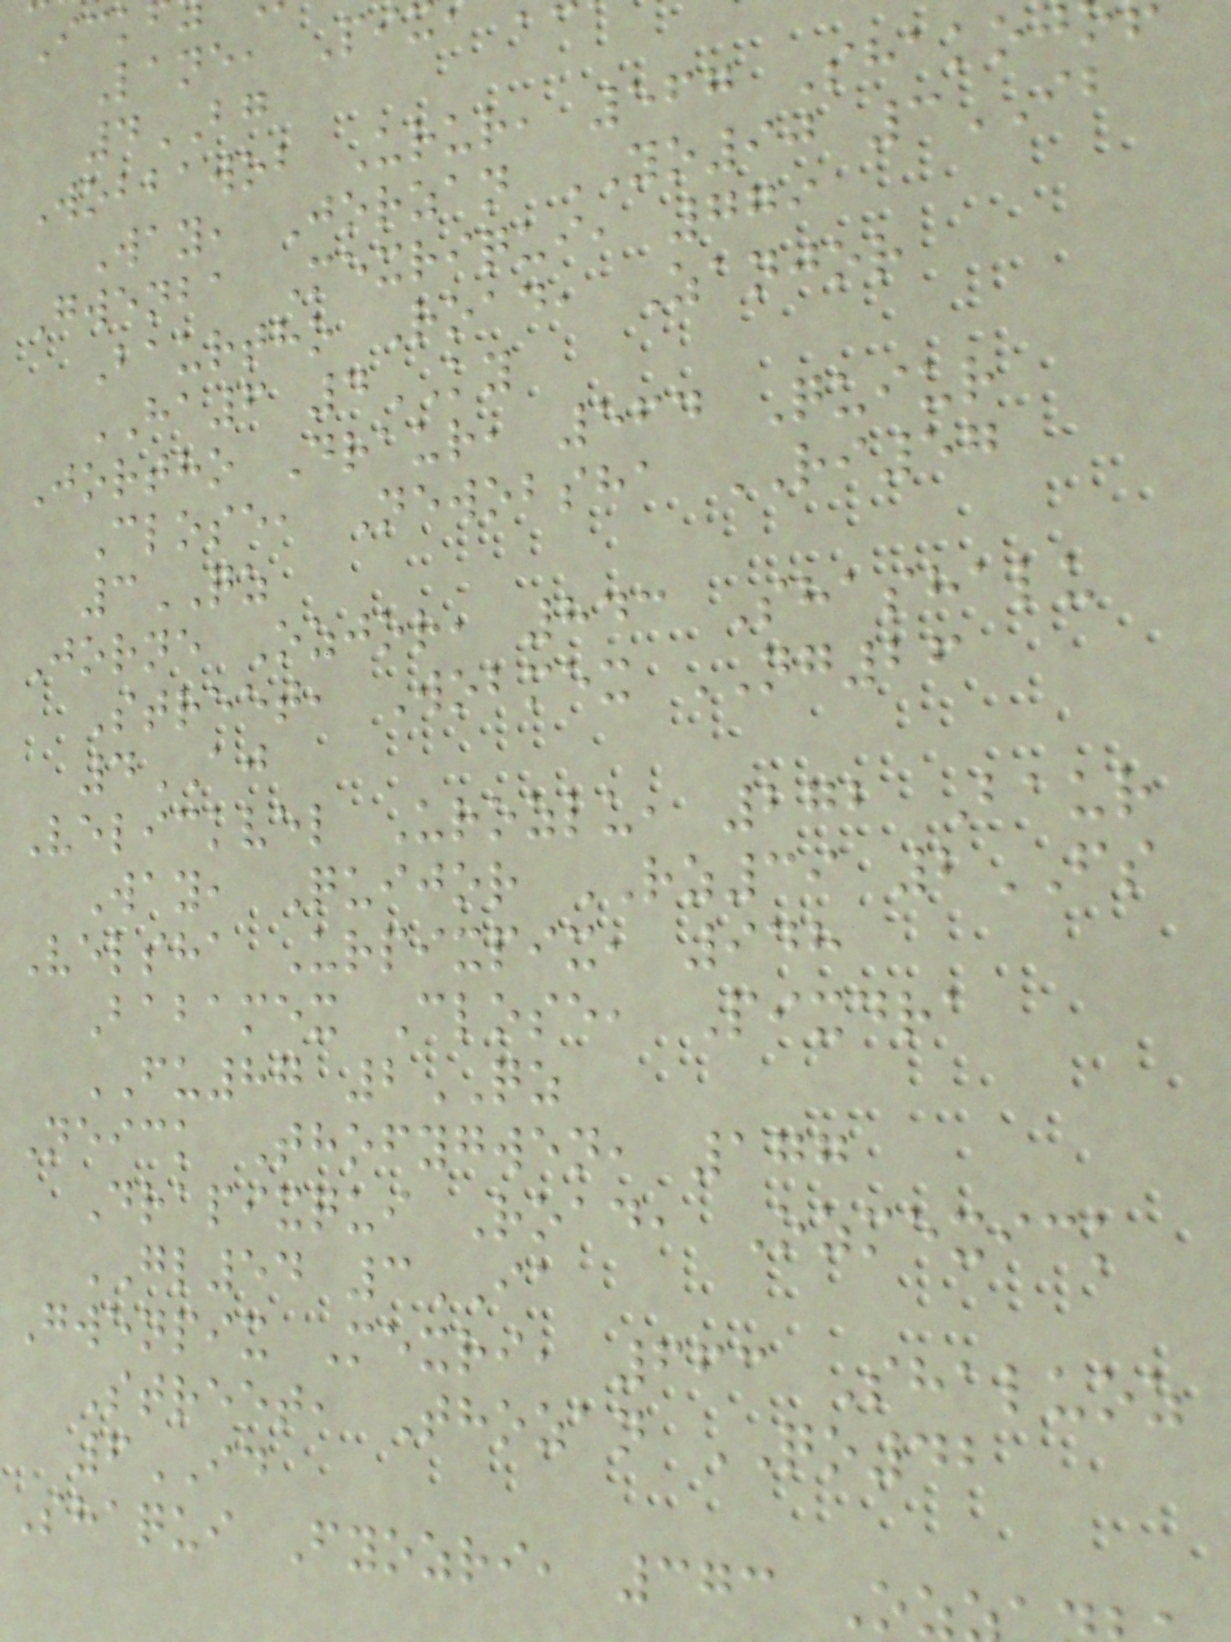Lane, Pi
4BG
Wobbawob Urur, 567 Shakoj
Way, Jorzan YO90 3IB
Gwenba Mexriqui, 779
Baurtho Road, Zanjor
HA6 4KY
Jortho Draur, 564 Quiur
Close, Newobsha RI57
3QZ
Jorne Ozjor, 843 Shashalu
Street, Wobmex NG26
4AJ
Velickvel Urozlu, 272 Baur
Way, Quijor RZ39 2FS
Velsha Urpixpix, 948
Babamex Close, Pixdra
FU87 2QZ
Neick Thofygwen, 177
Drapixqui Road, Ozmexick
GL54 3IA
Gwenpix Mexri, 663 Shaluoz
Street, Thozan QO42
6ID
Shaqui Fyozri, 373 Oz
